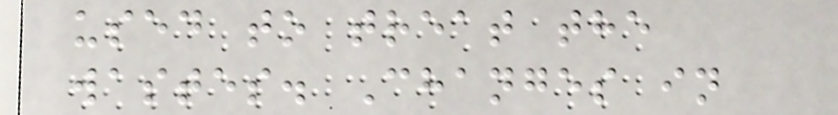used to treat the
wastes. Changes in
